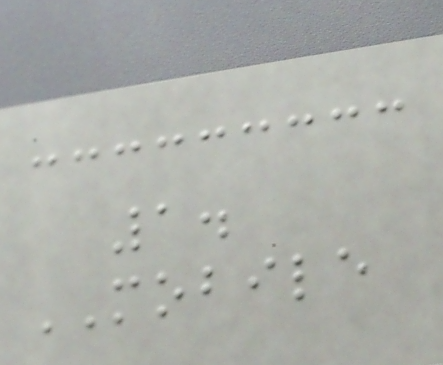1.
MOBILE
